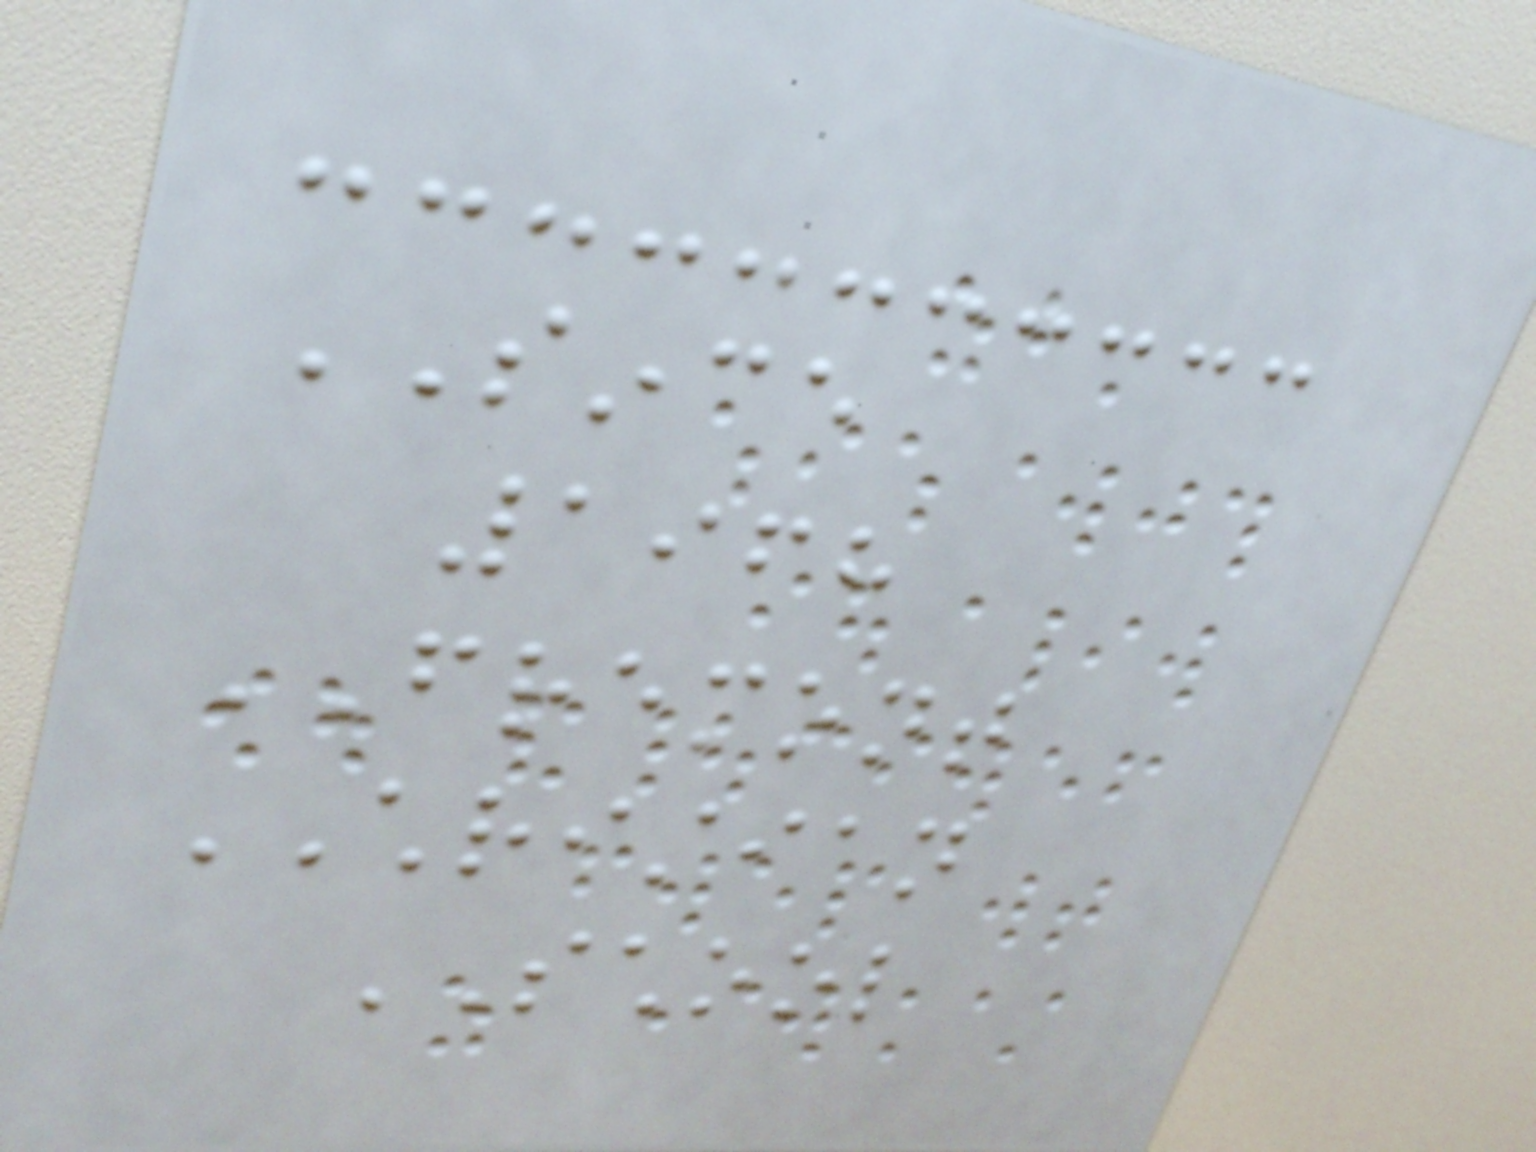SINCE
1968
FREMONT
CHRISTIAN
SCHOOL
